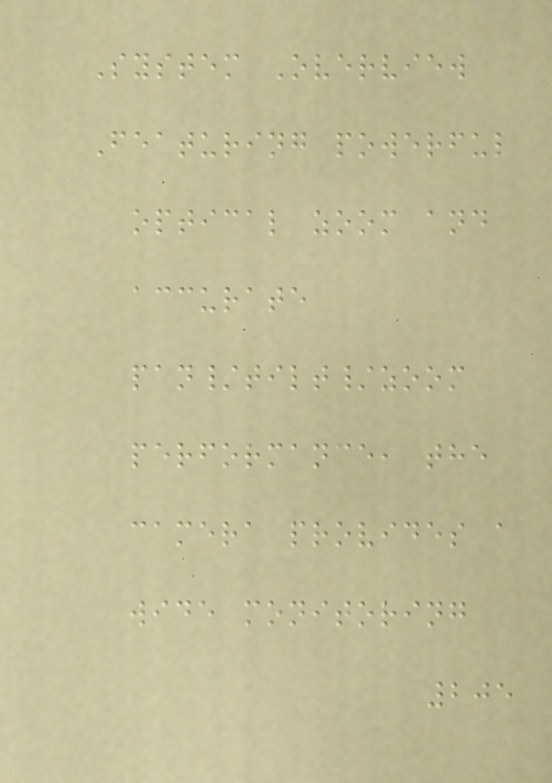System Overview
Featuring powerful
optical zoom and
accurate
pan/tilt/zoom
performance, the
camera provides a
wide monitoring
205
